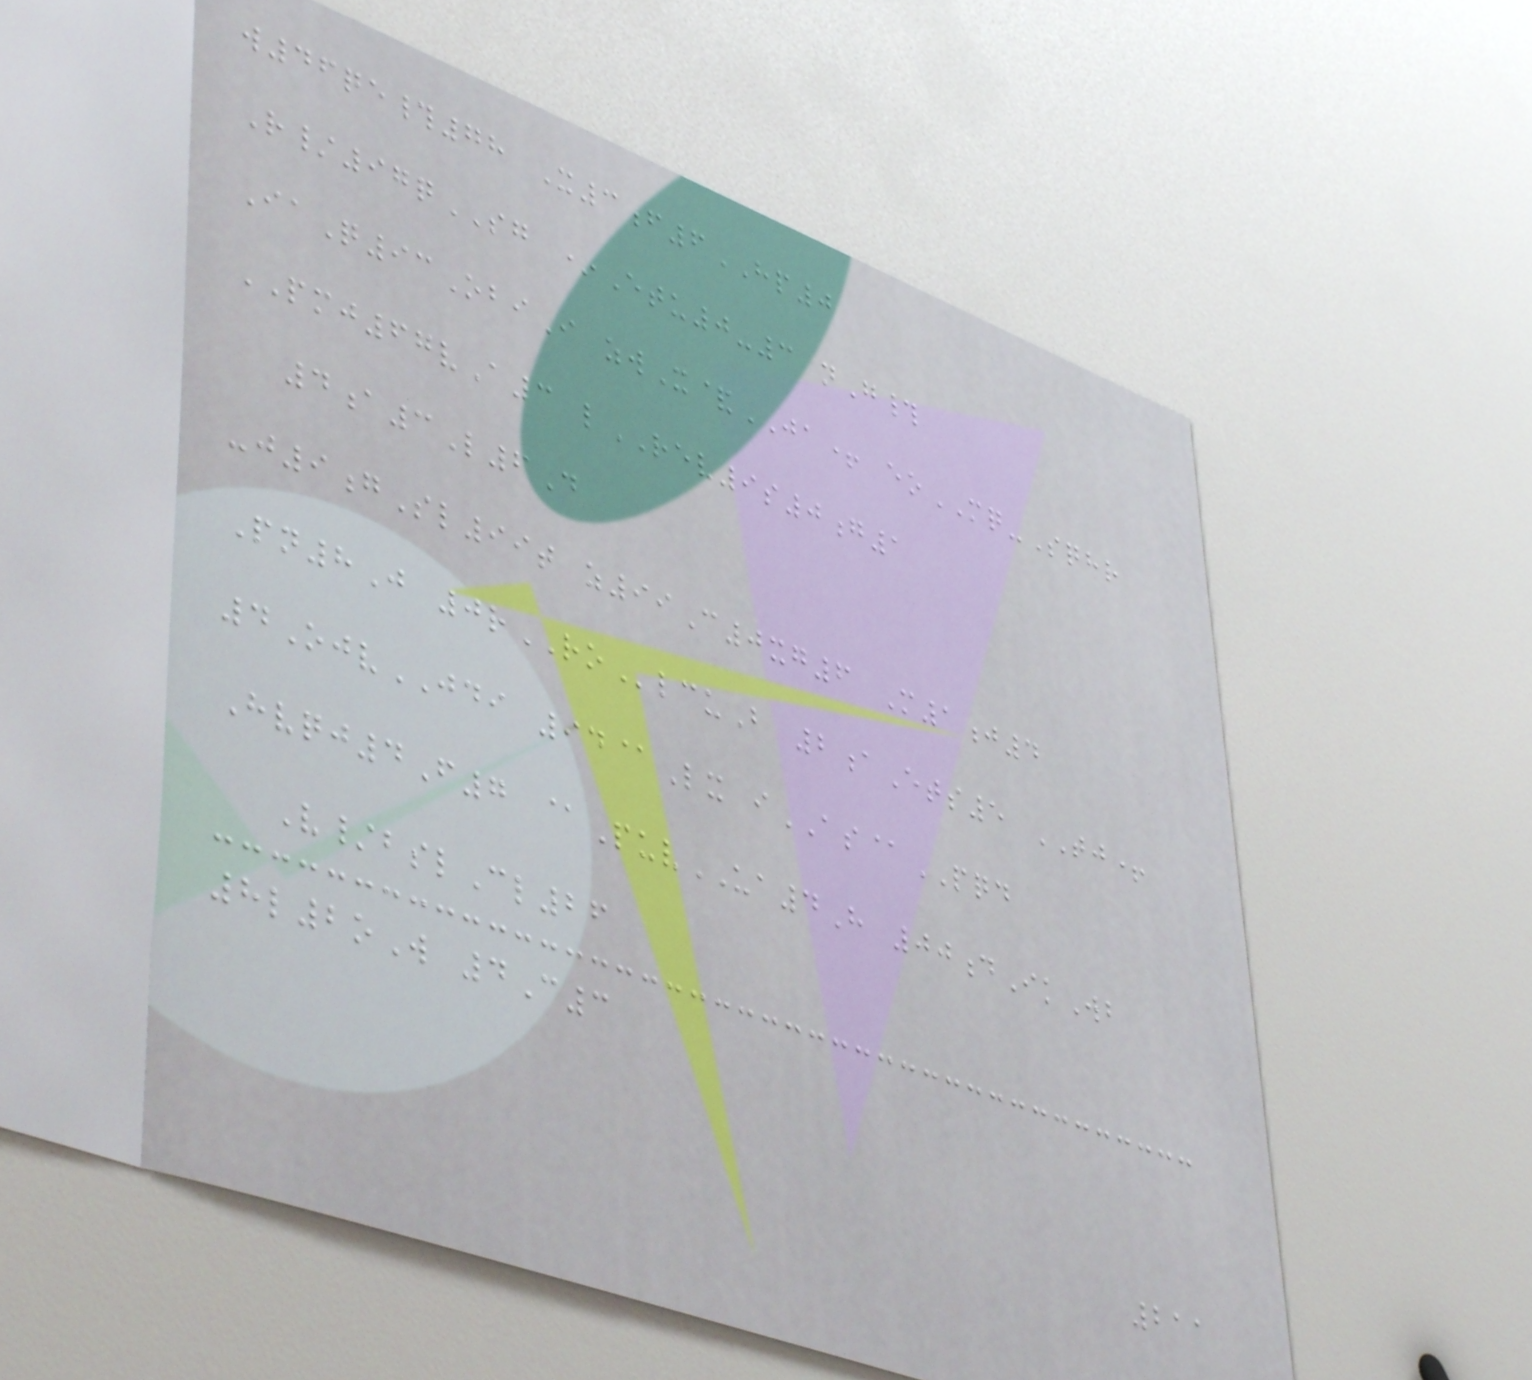w46qe#78 X3f6HP0
R/97qSG *Etu0-3 nG#
IaQ93ObiI zwX&JA+ eoMQ-Sqhr
PMJ67vA3 lREV9s0g1
4a3L6D
-j9gSl99t z99C0xg6 M1j4
Pn8J 0rROlcuB 2aEts5 TJ+
4OjvJDI 94@Lx iAS@PQD
Hvqj4F7 @PuvUA4H 00dIkWb
V/bslCl26
8l2oW 4C3
211
